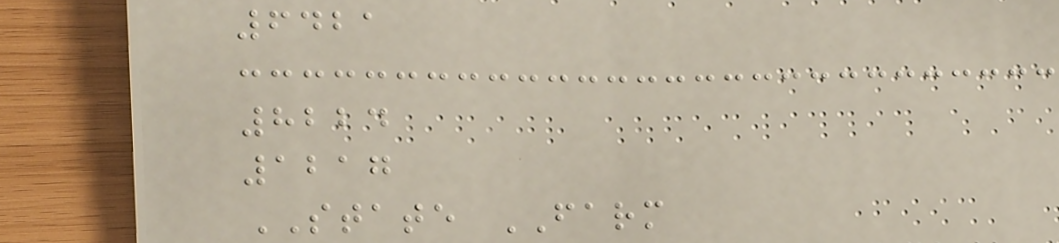6421
8224
1217
STATE FARM
